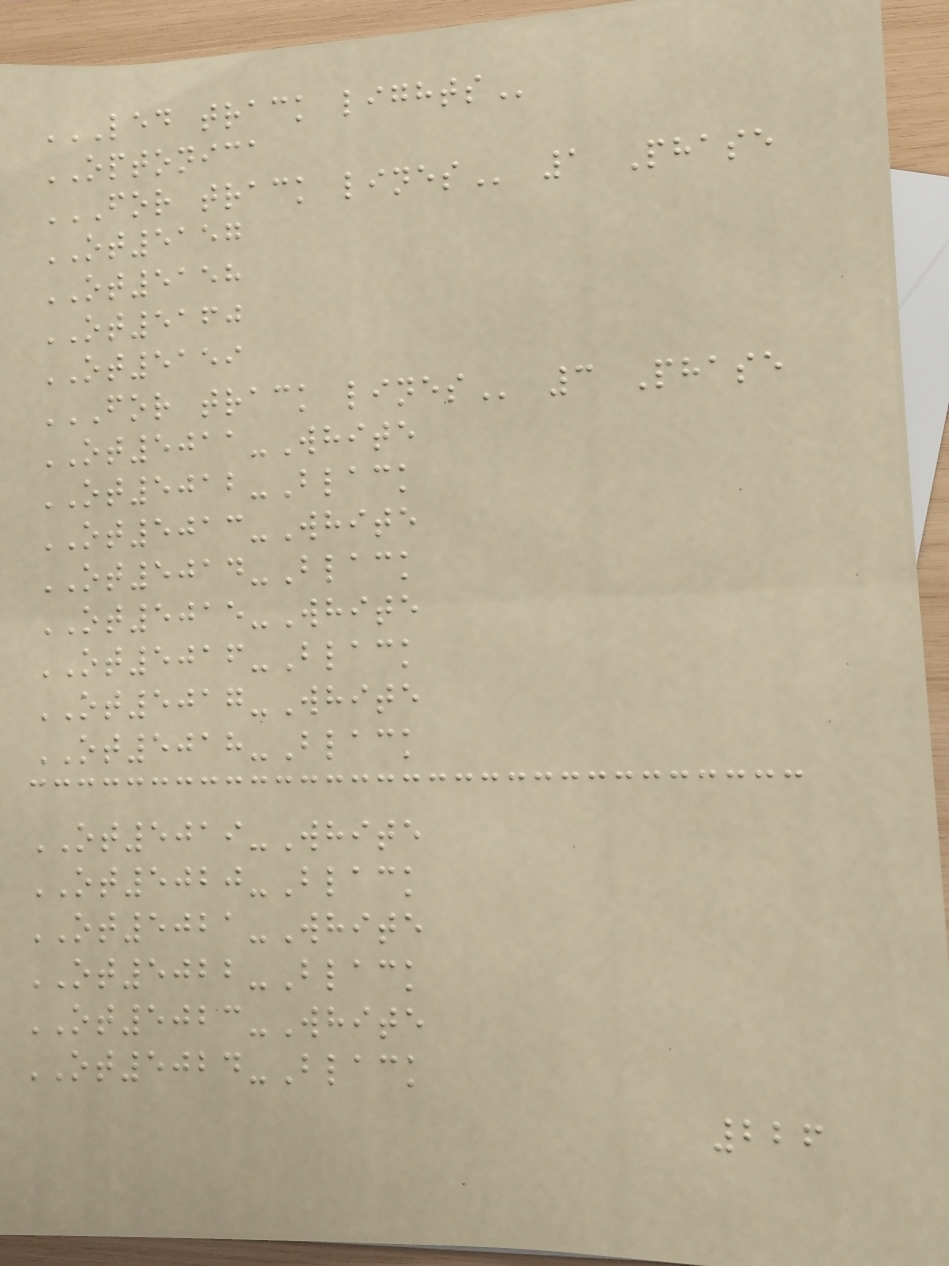LED TRACK LIGHTS
OPTONICA
FOR TRACK LINES 1 Phase
OT5157
OT5158
OT5160
OT5159
FOR TRACK LINES 3 Phase
OT5011-White
OT5012-Black
OT5013-White
OT5014-Black
OT5015-White
OT5016-Black
OT5017-White
OT5018-Black
OT5019-White
OT5020-Black
OT5021-White
OT5022-Black
OT5023-White
OT5024-Black
226
